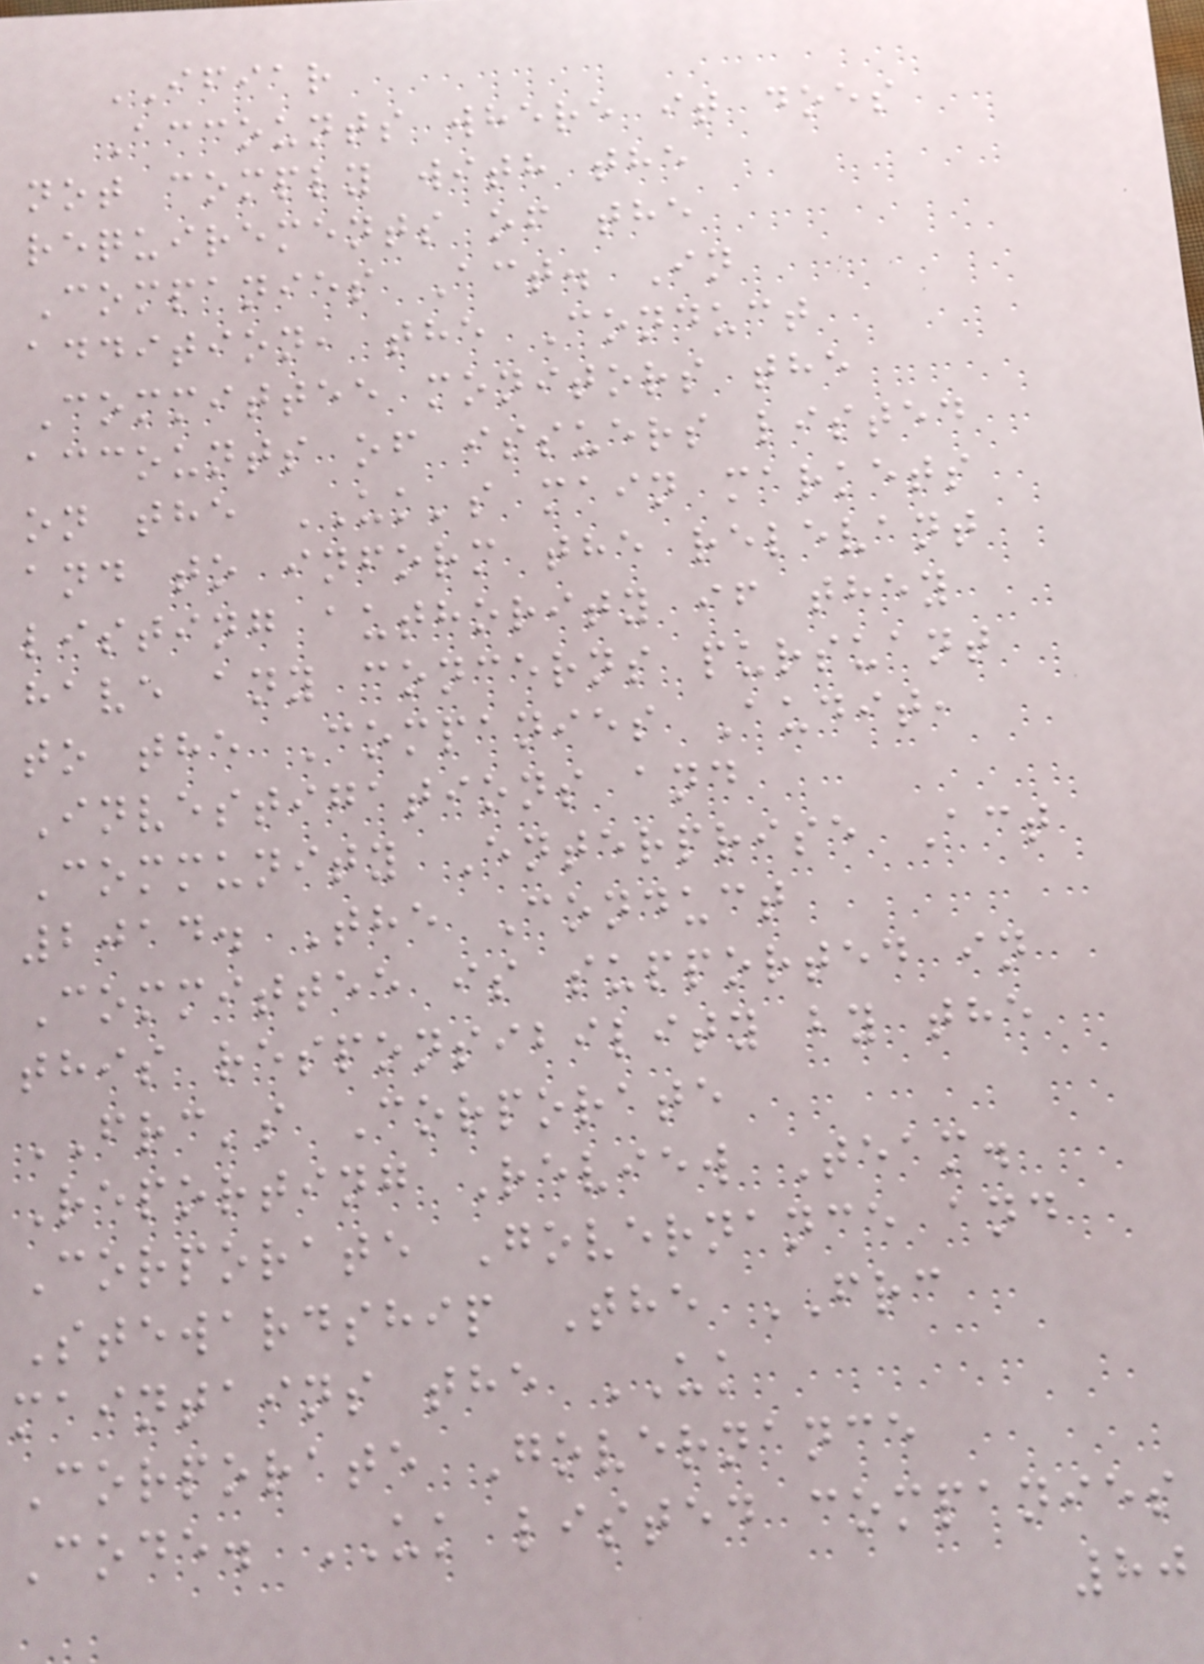IFIAR
Accounts where it does
not comply with the
requirements of the
Companies Act. In
addition, the Conduct
Committee monitors the
accounts of issuers listed
on the UK's main markets
and to inform the relevant
listing authority if they
have any concerns pursuant
to the Companies Audit,
Investigations and
Community Enterprise Act
2014. The Conduct
Committee is supported in
this responsibility by the
FRC's Corporate
Reporting Review Team.
Corporate Governance and
Stewardship The FRC
maintains the UK
Corporate Governance
Code. UK listed companies
80
